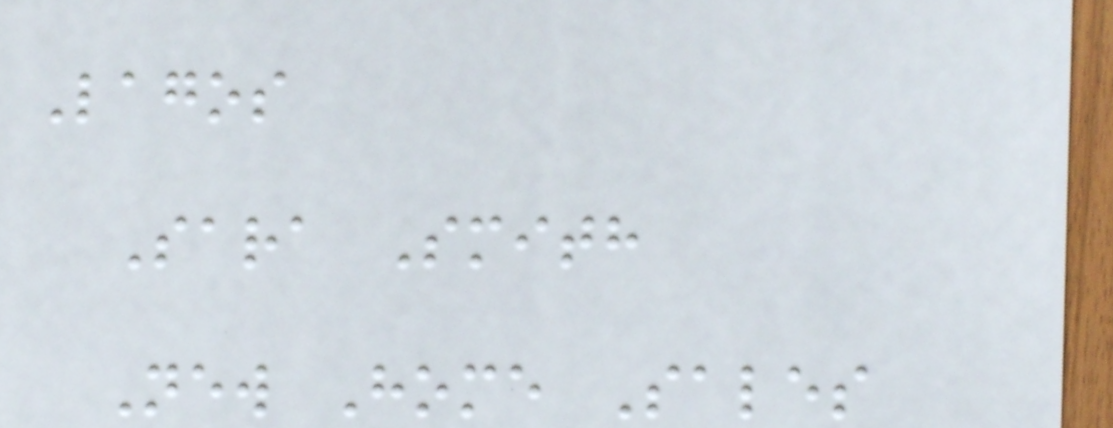Lagos
Sara Smith
New Home Sales
